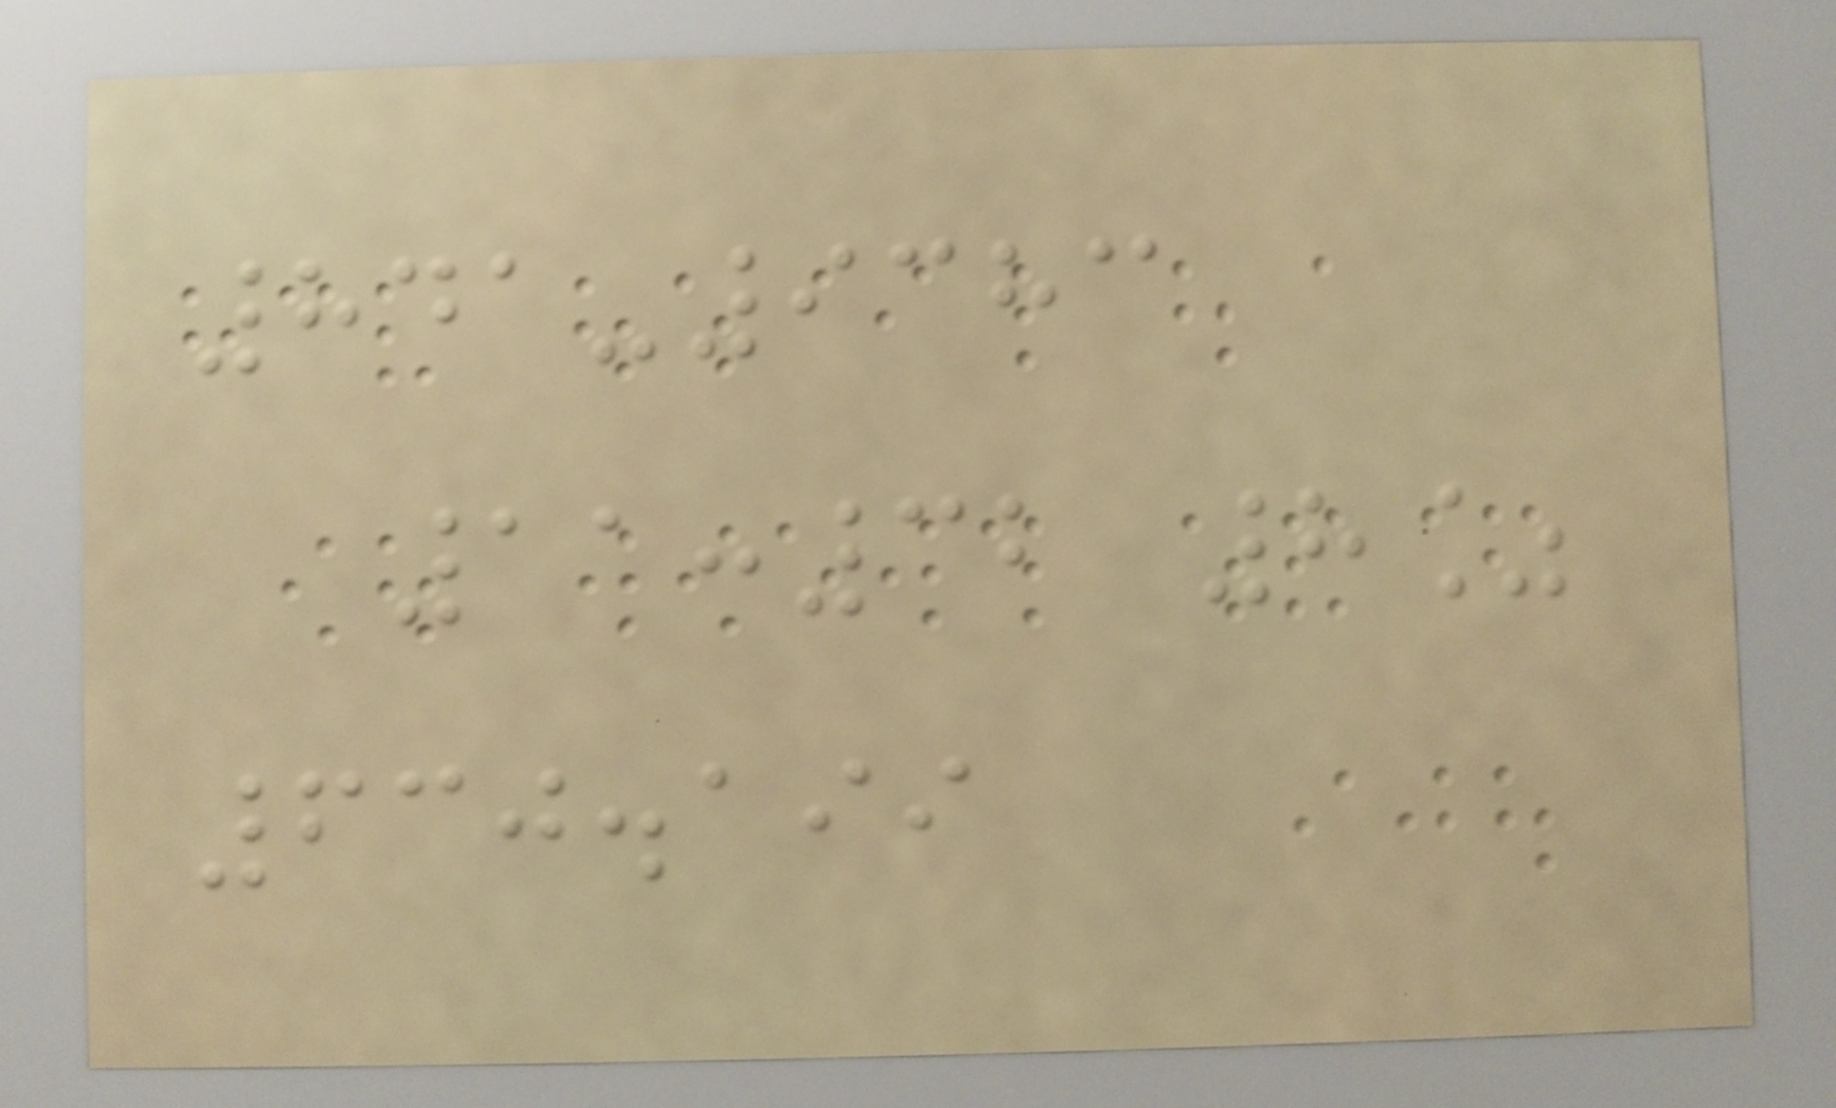841-9383
11:32 8%
630.199
